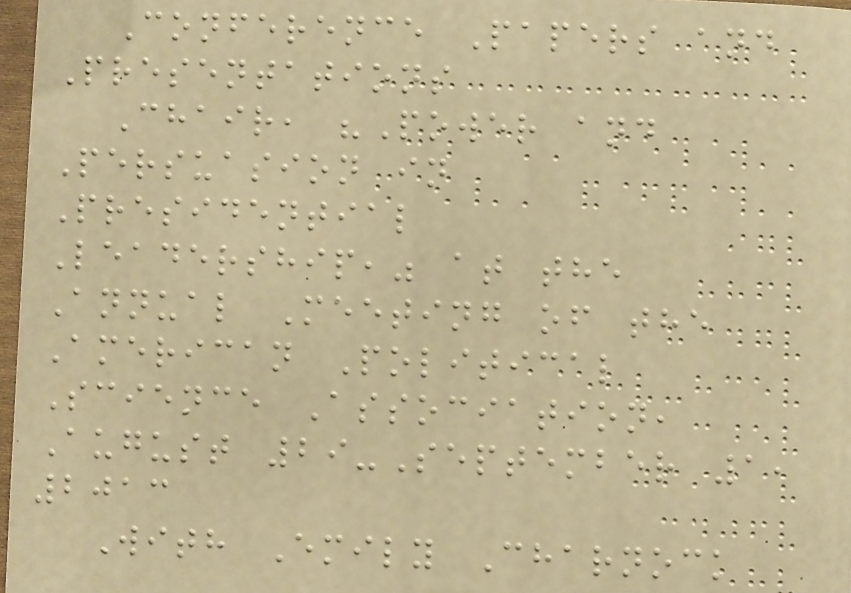Conference Papers and
Presentations
Chair, "Power and
Persuasion in
Presidential
Leadership," at the
Annual Meeting of the
American Political
Science Association,
August 29-September 1,
2013
With Emily Charnock
